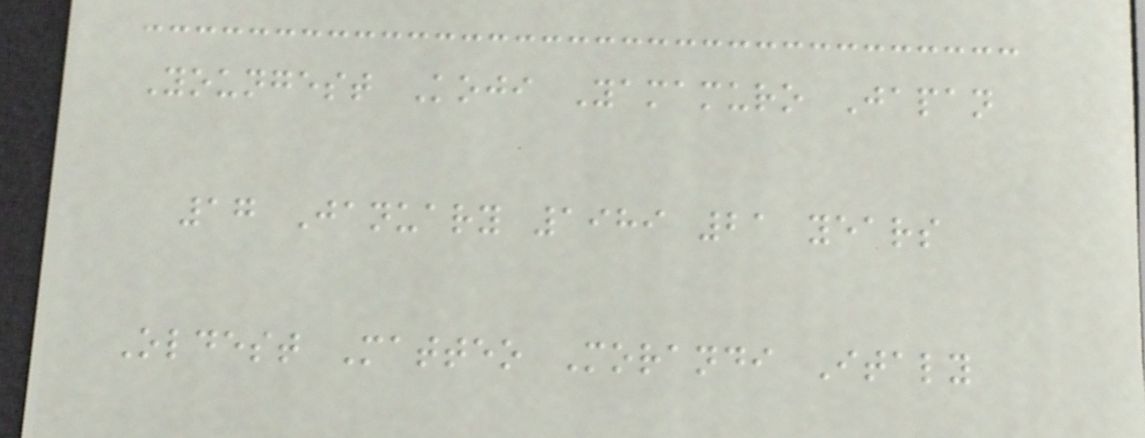Youngest Koji Yamamuro Japan
17 January 1989 21 years
Oldest Matteo Morandi Italy
